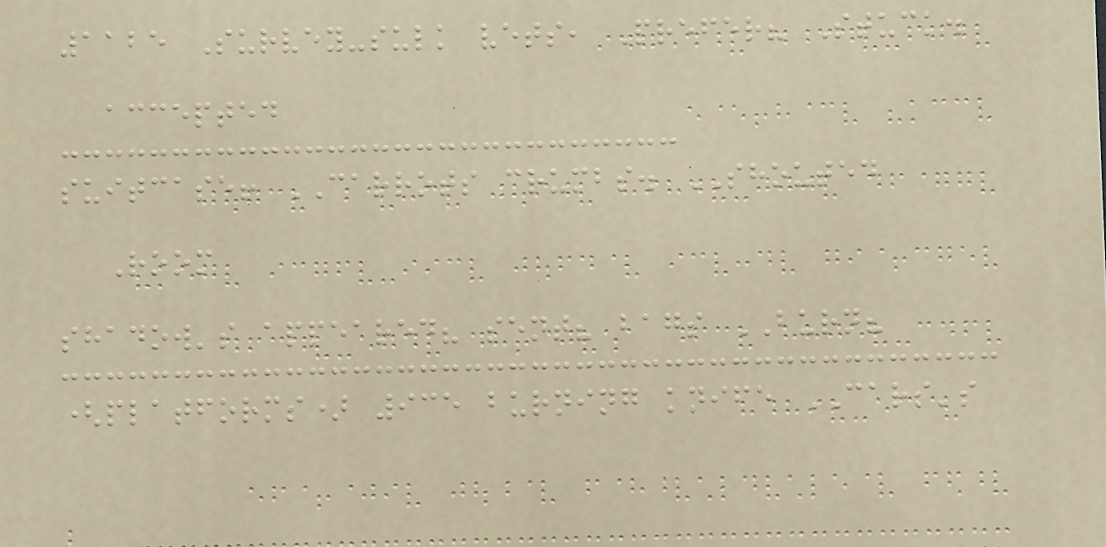1125 Survey-sulk vets, Prefer? Stuck.
accepted
suitcase! CARROTS crumbs. SHOUTED
Room
shadow's appeared? sent? bags BURN?
(platforms) 935 burning knife CARS's
